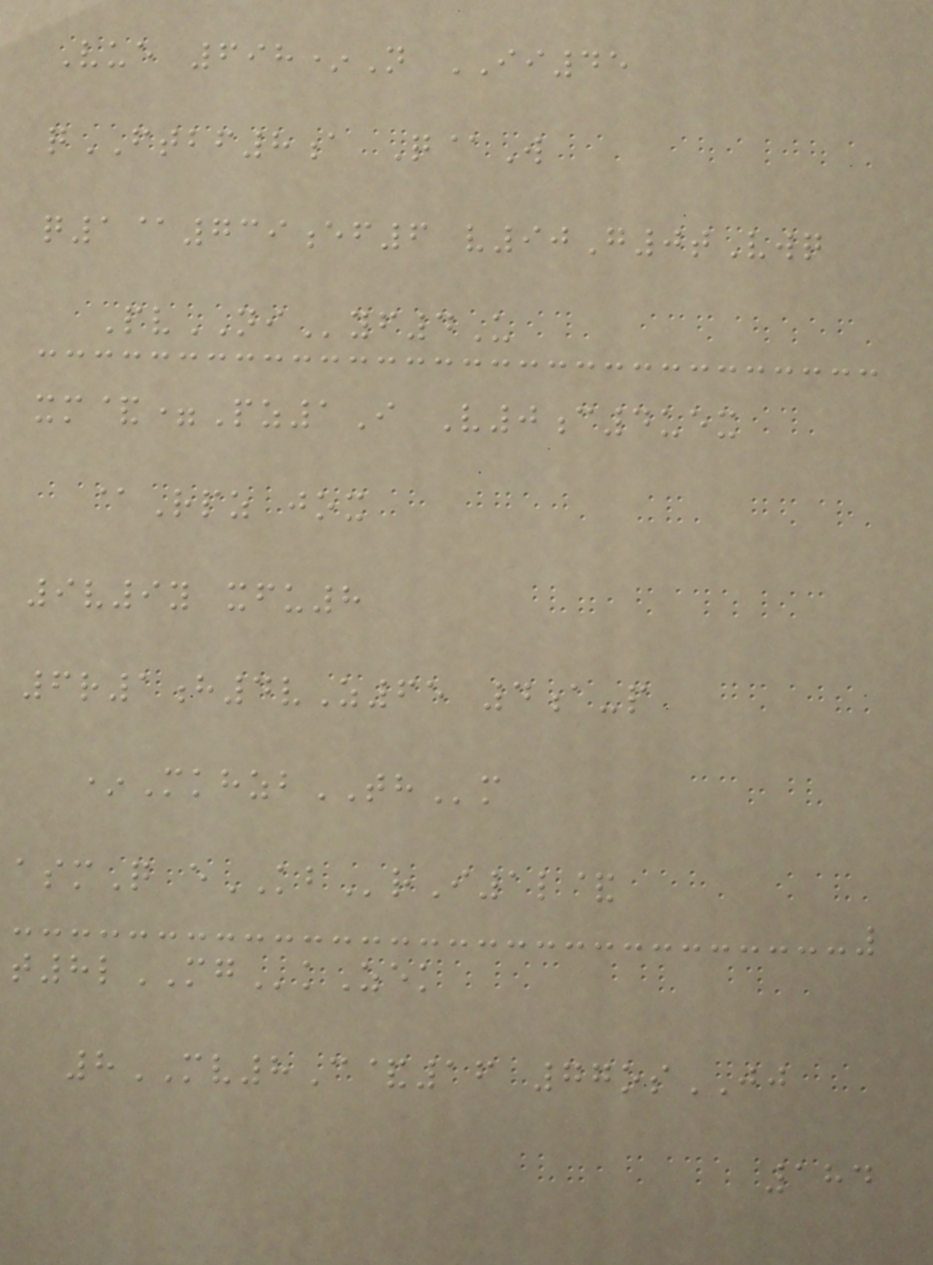Vue 698*N II45
qFTBF8a Q@W
q1@739ef6 v90G0tVwq
PvNIyf4U
xm&=Pz1I V0c4uex
@Rpz jox
9v9y xfu8
6r1h4vZ65 4a-p
*MkhzbTHm
asmQ eKBrI1l&
t8lMGkZek
8MV8C&16 77osJJ
184
